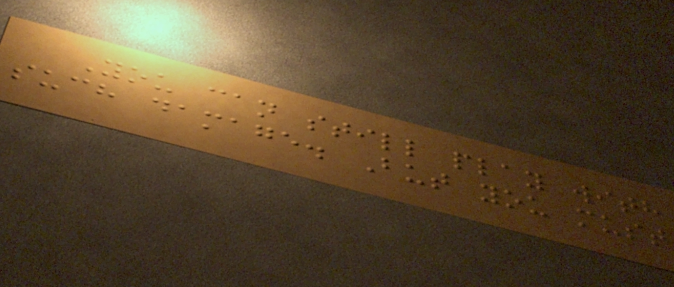You can still play with
such damage. But you must
